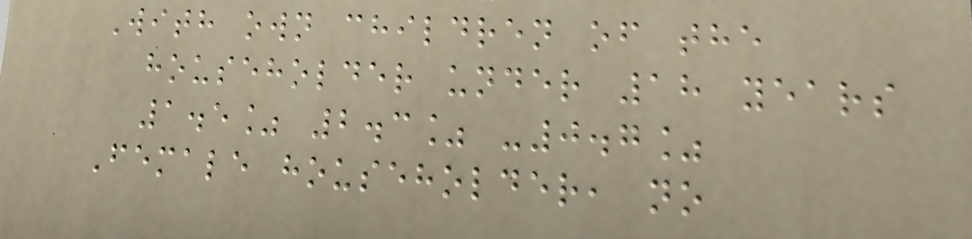With own children of the
householder under 18 years
1.5% 2.3% -0.7%
Female householder, no
